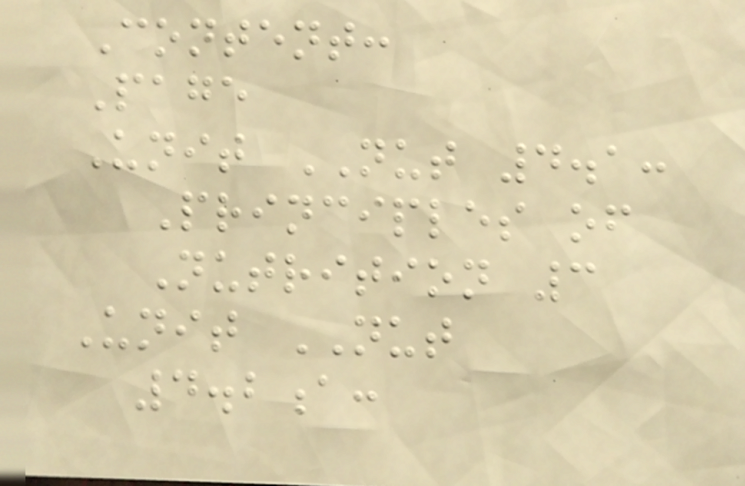Content:
Page
Unit NUT 4.1:
Principles of
Nutrition 3
Unit NUT
4.2a:
